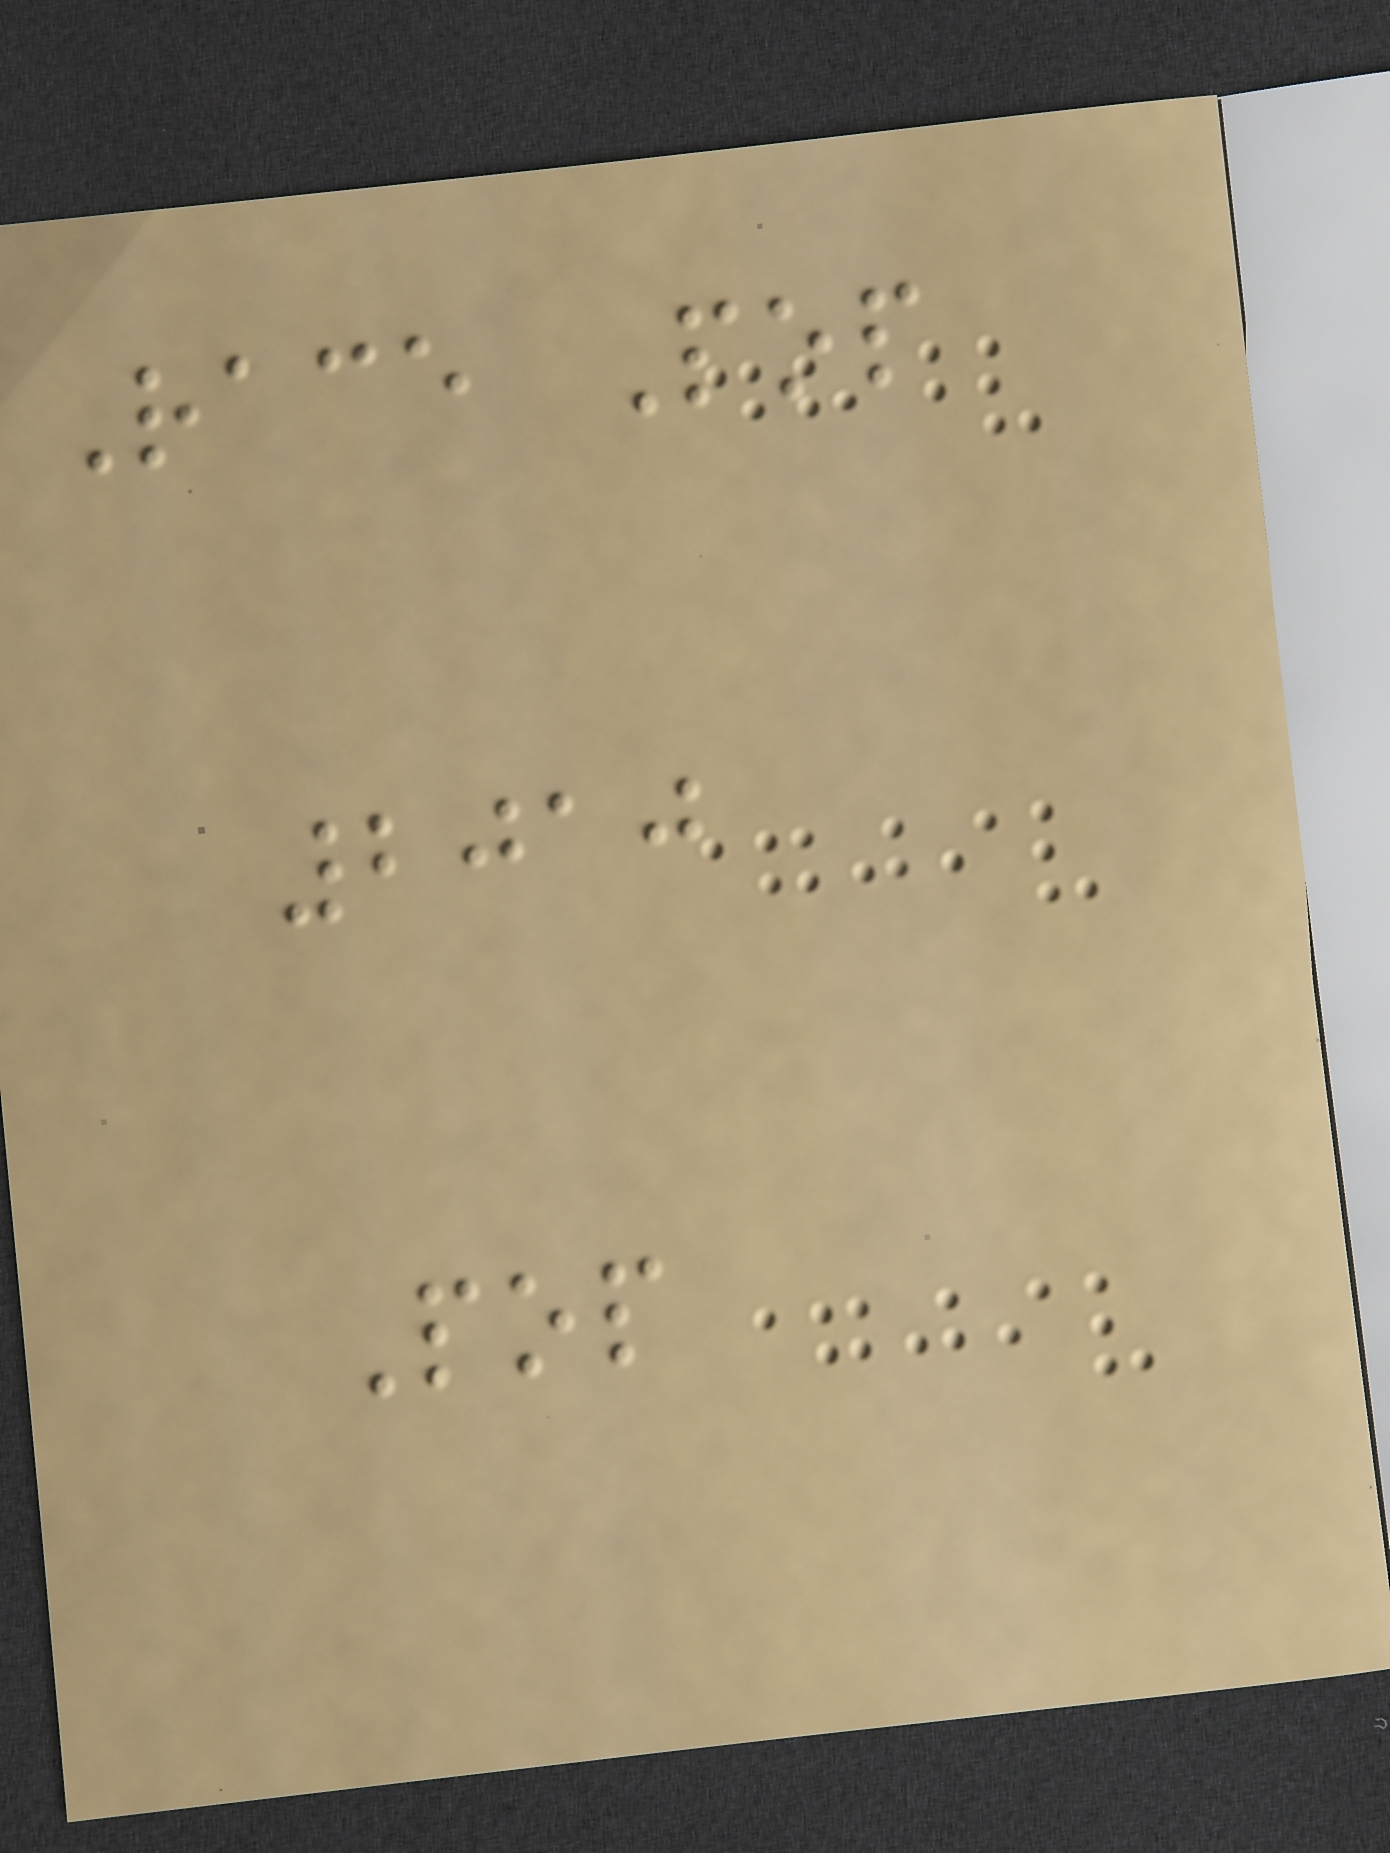Race Pop
2010
Pop
